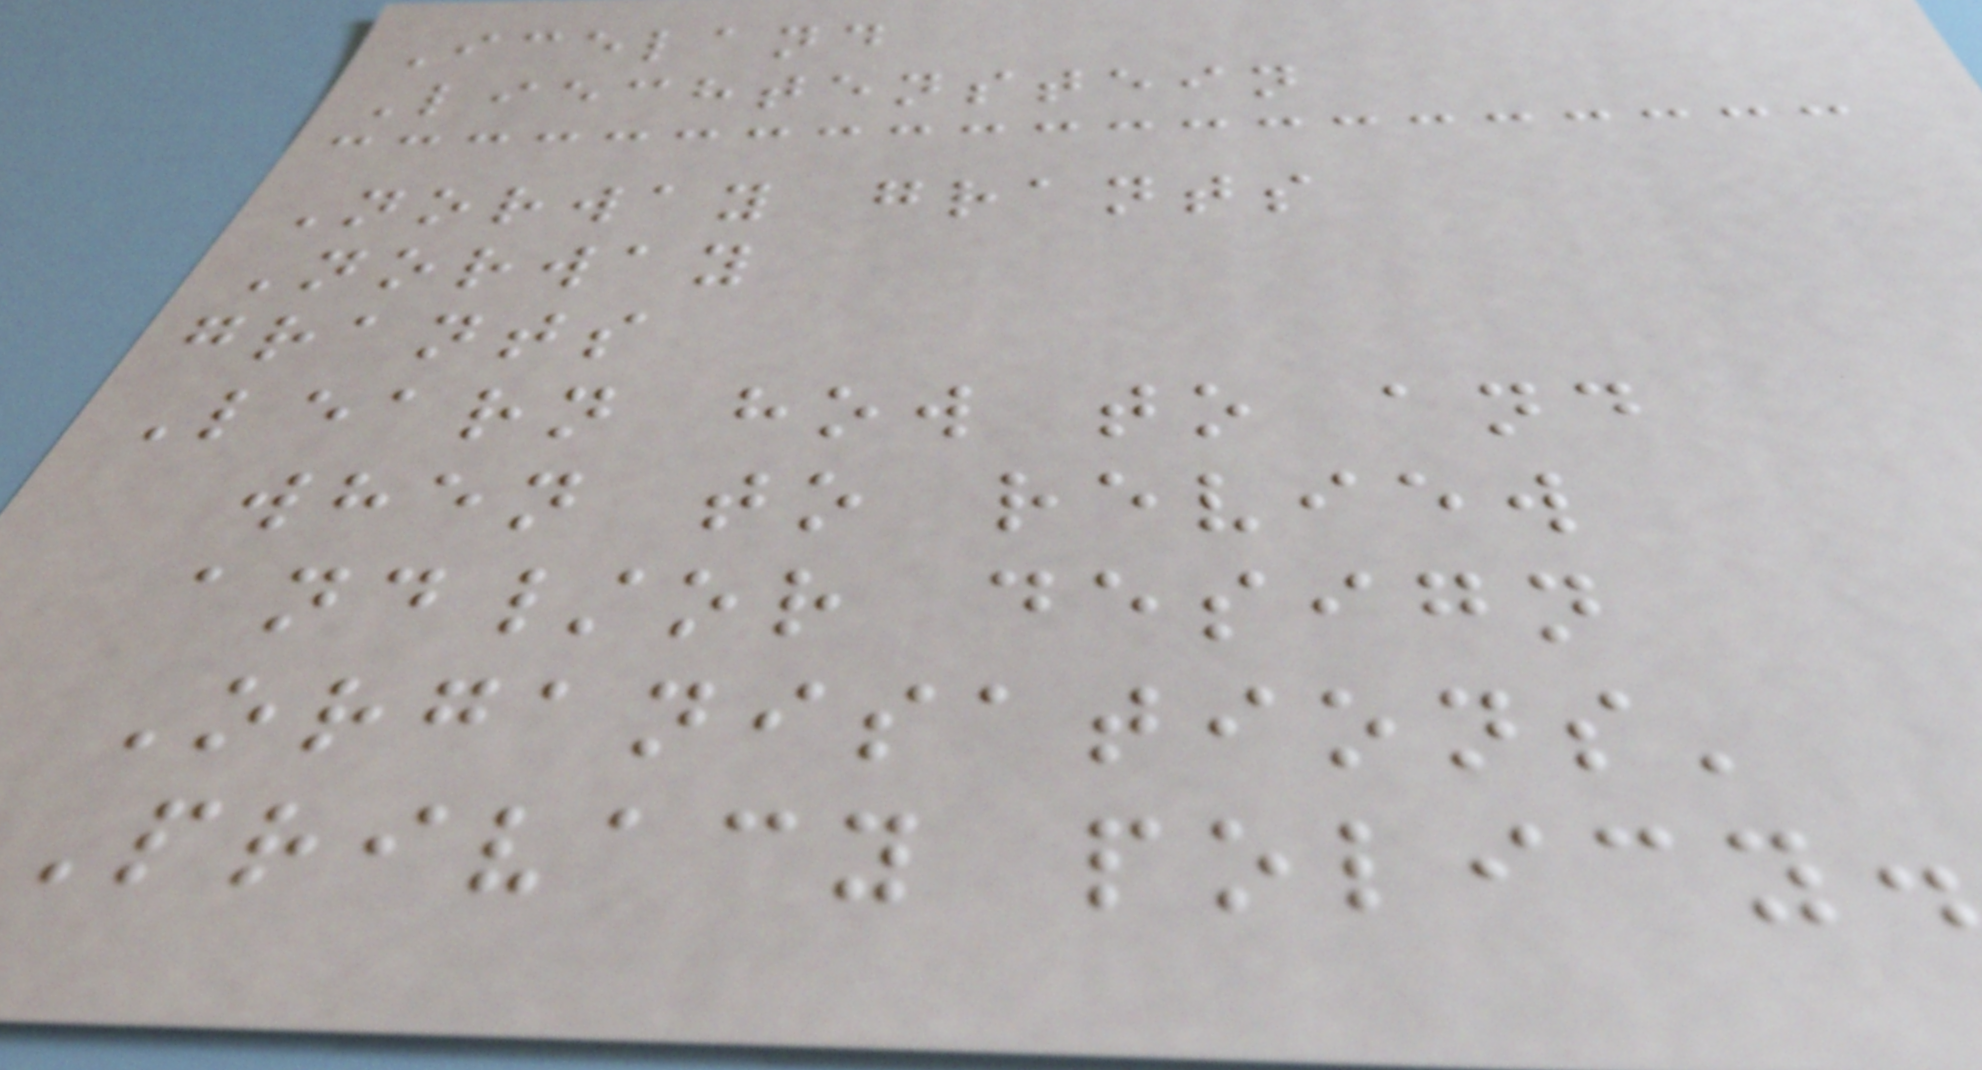Iceland
Liechtenstein
Norway grants
Norway
grants
Learn how to and
when to review
and/or design
Organisations'
Privacy policy.
